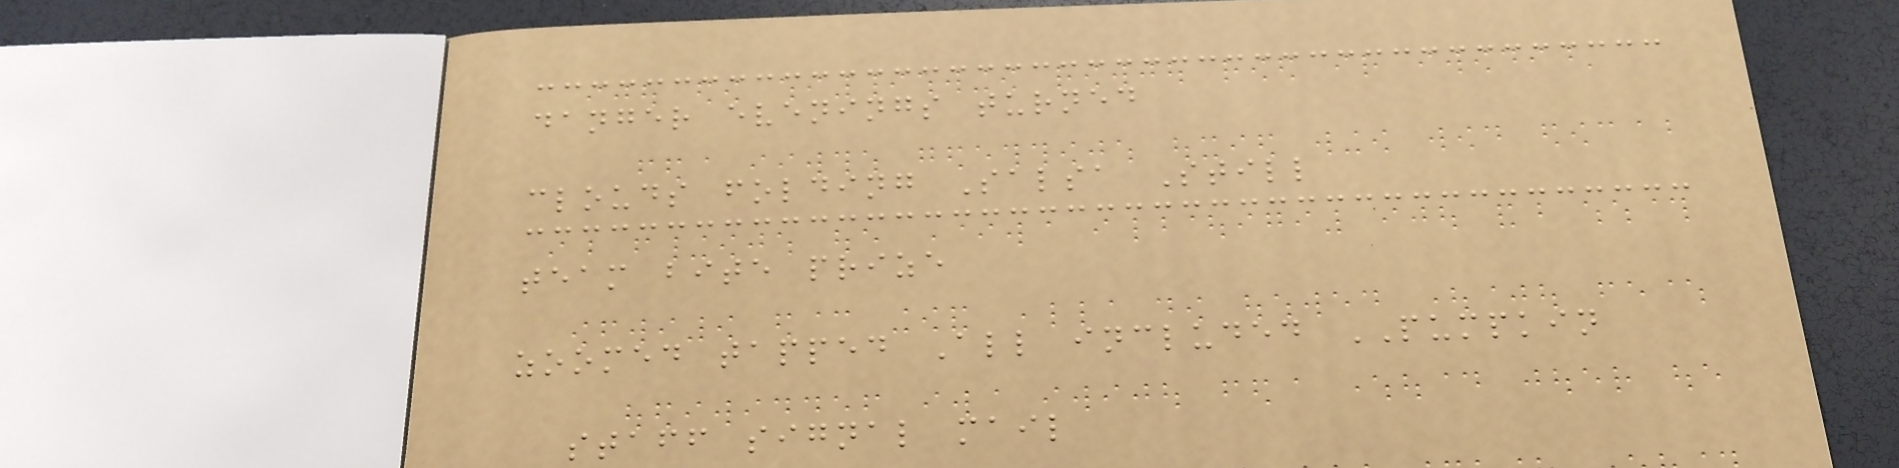danger evenings turned
clouds folding Salsa Still
team bite prize
zoomed tapped All included PUMPKIN
staff signal mail
